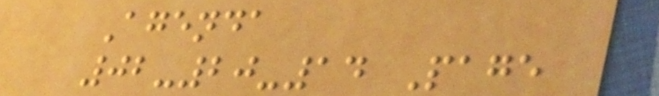Agenda
02-20-14 Page
